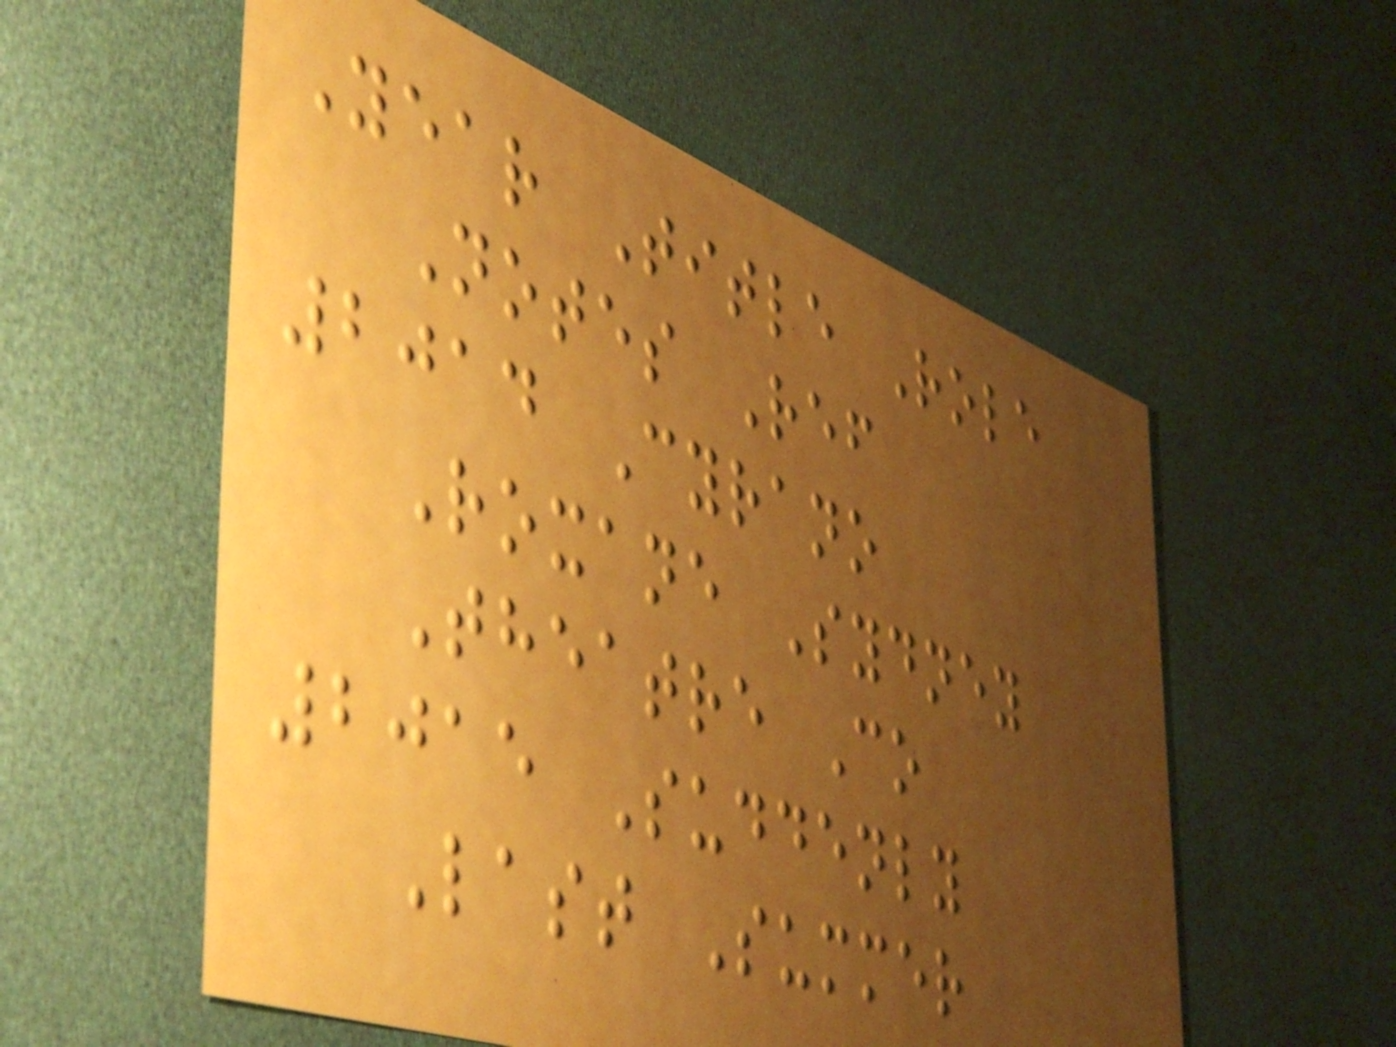Year Title Role
Notes Ref
2014 Cyrano
Roxane Sydney
Theatre Co
2015 Suddenly
Last Summer
